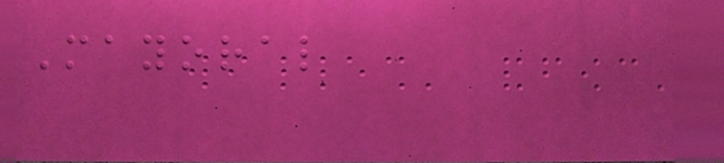Mayoral
